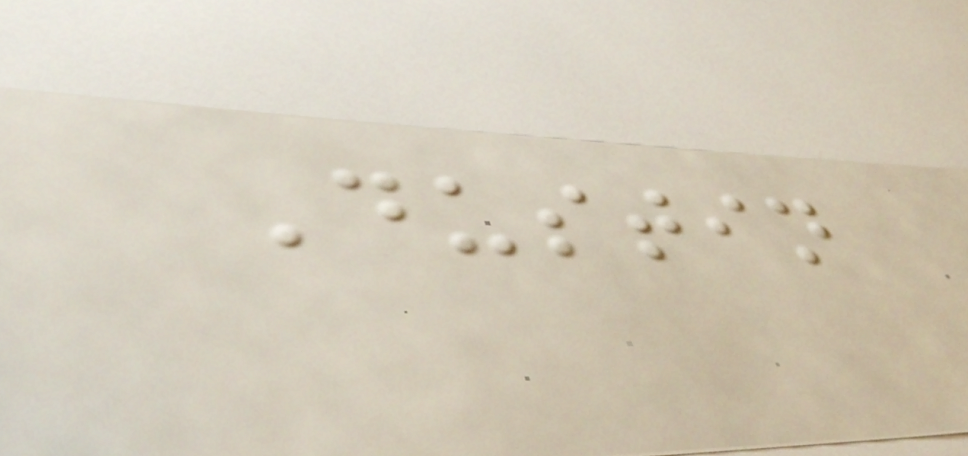Dustin
